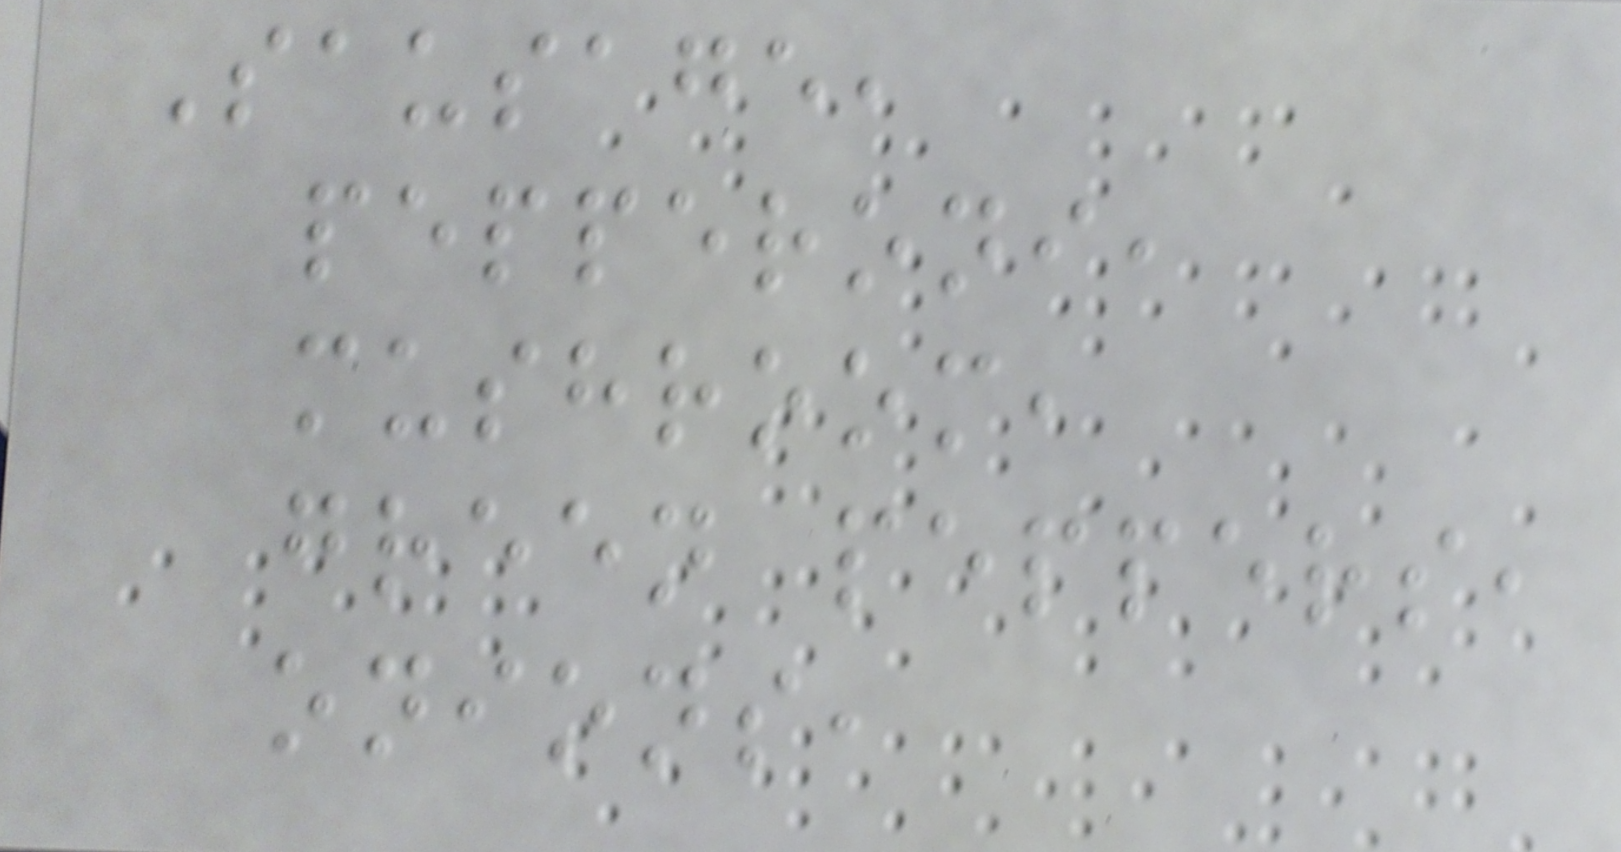Sausage,
pepperoni,
mushroom,
green peppers,
onions,
